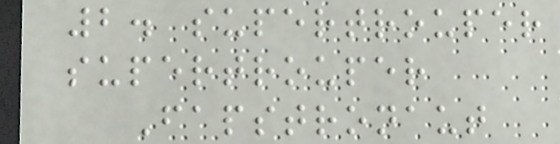2. supertrouper
supertrouper
Fapstronaut
